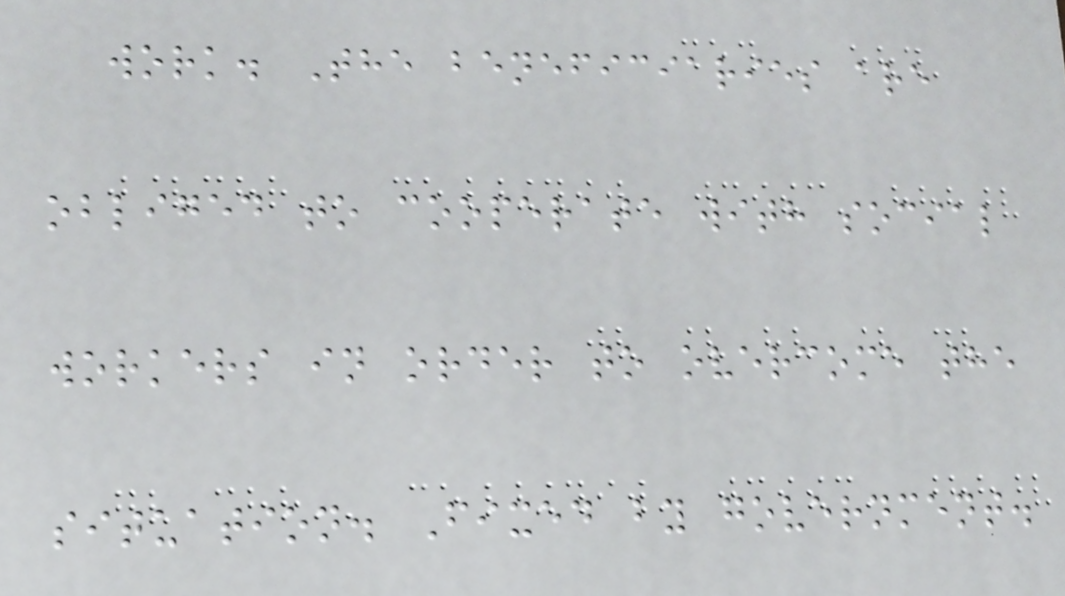work. The beneficiaries are
obliged to cooperate with social
workers in order to overcome the
situation. Fixed by government.
